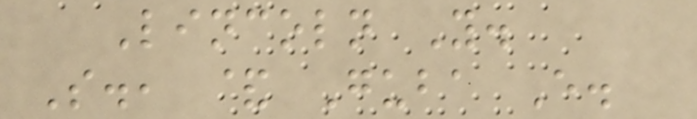Lincoln Y.
S., & Guba E.
